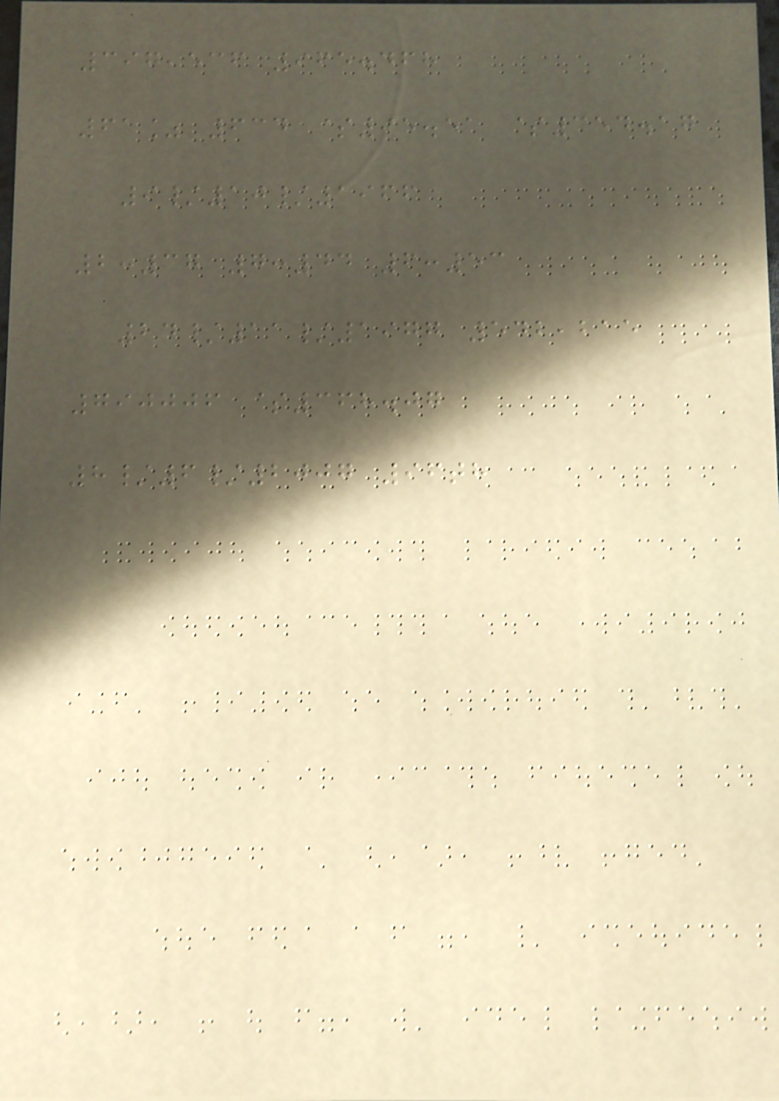397,536 965.468
61% 634 $95.51 $354.17
9/10/1966
2:37 7:44 6:53
24/11/1977 542,215
790006 $368.07
8/6/2007 96th
